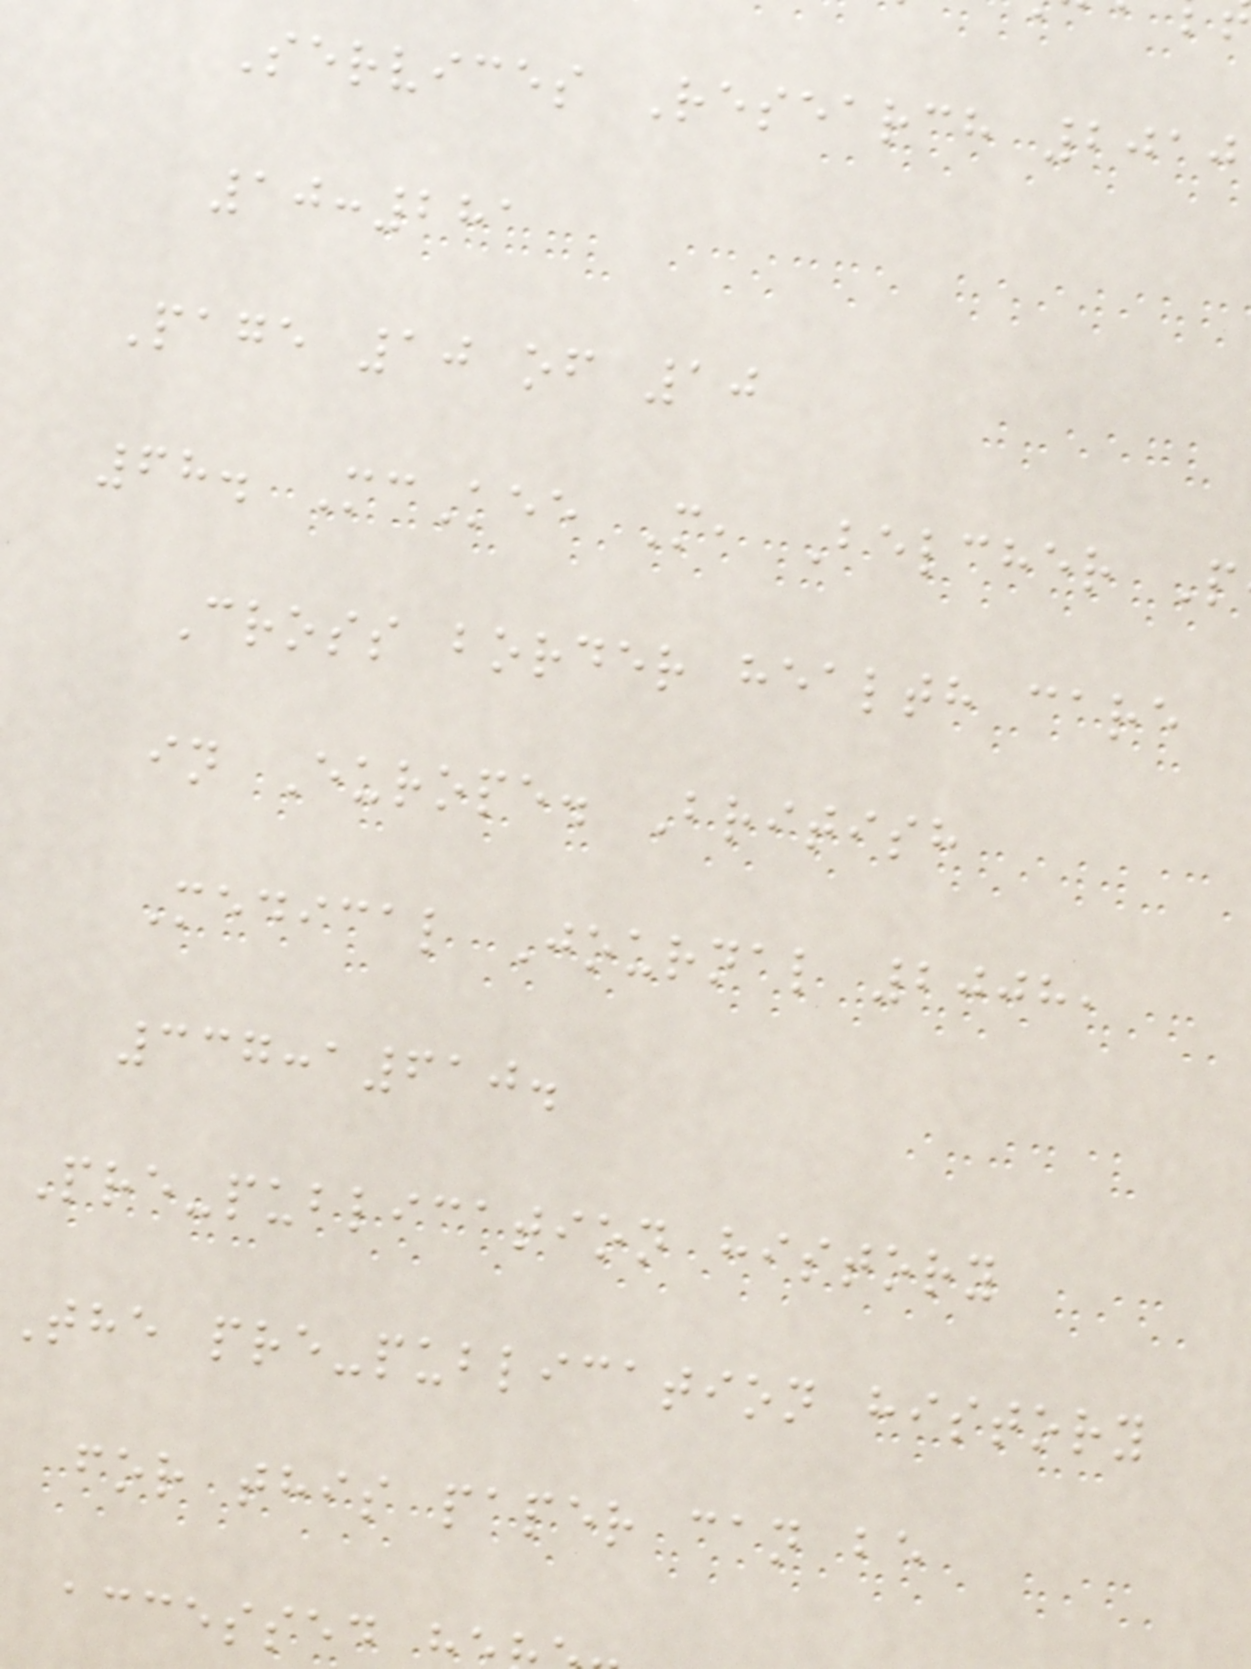Services Research 2010
10:281
Page 10 of 10
68. McKee M, Belcher P
Cross border health care
in Europe. British
Medical Journal 2008,
337:a610.
Pre-publication history
The pre-publication history
for this paper can be
accessed
